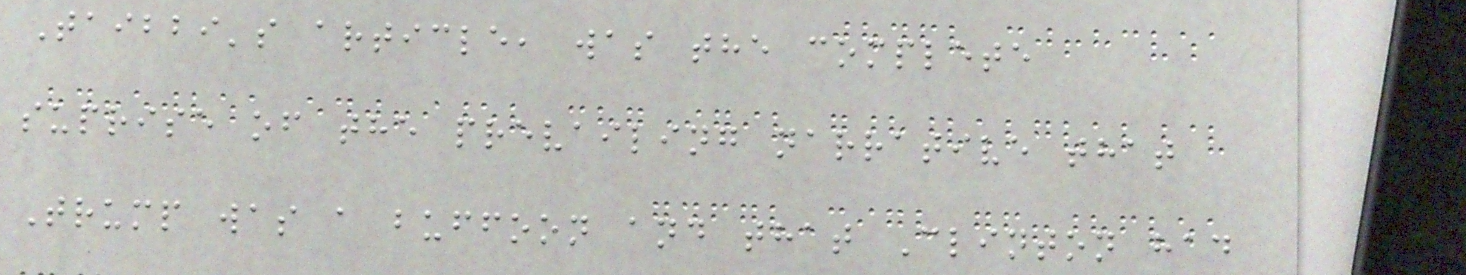Taibbi's article, was the complete
suprise of the prevailing narrative that
Trump was a buffoon and that Clinton had
